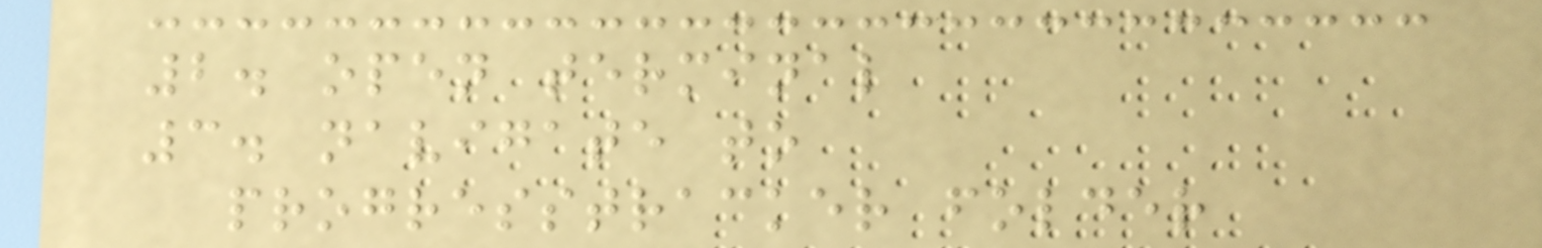2. open terminal
3. navigate to
progresstracker folder
